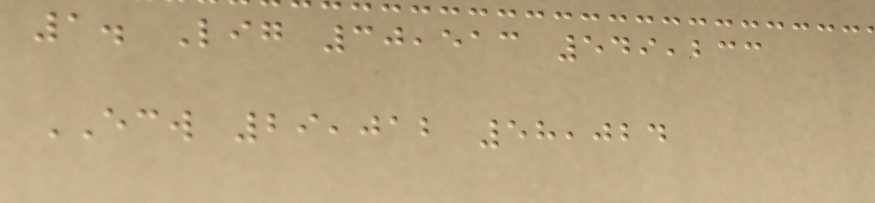1. Lig 30,513 549,233
ECW 29,012 58,024
